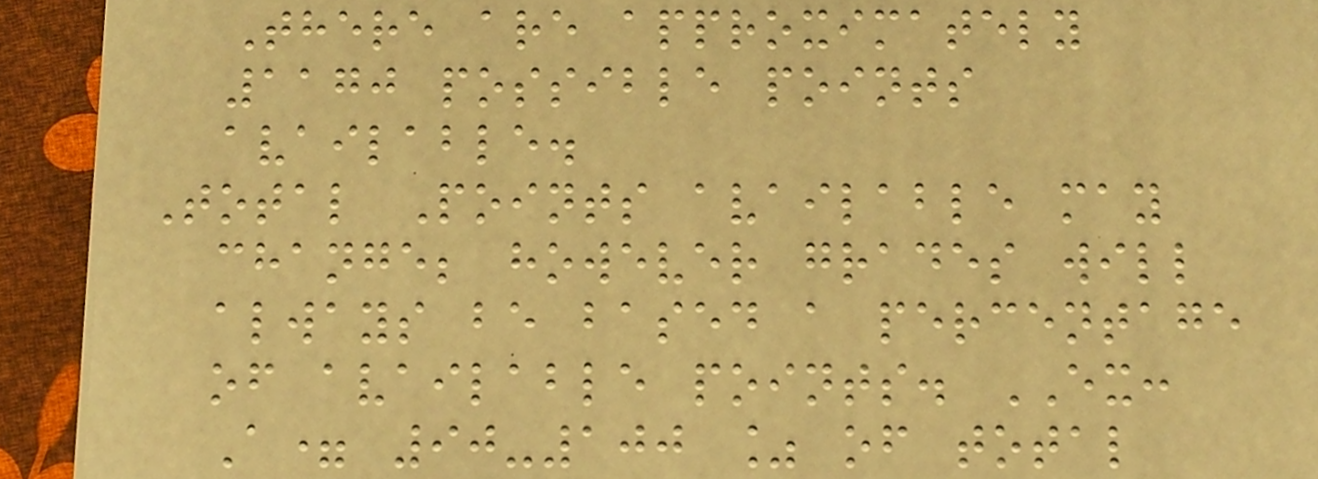There are approximately
1170 possible points
available.
Total Points available may
change; however grades will
always be based a percentage
of available points. EX:
A= 90-100 % of total
